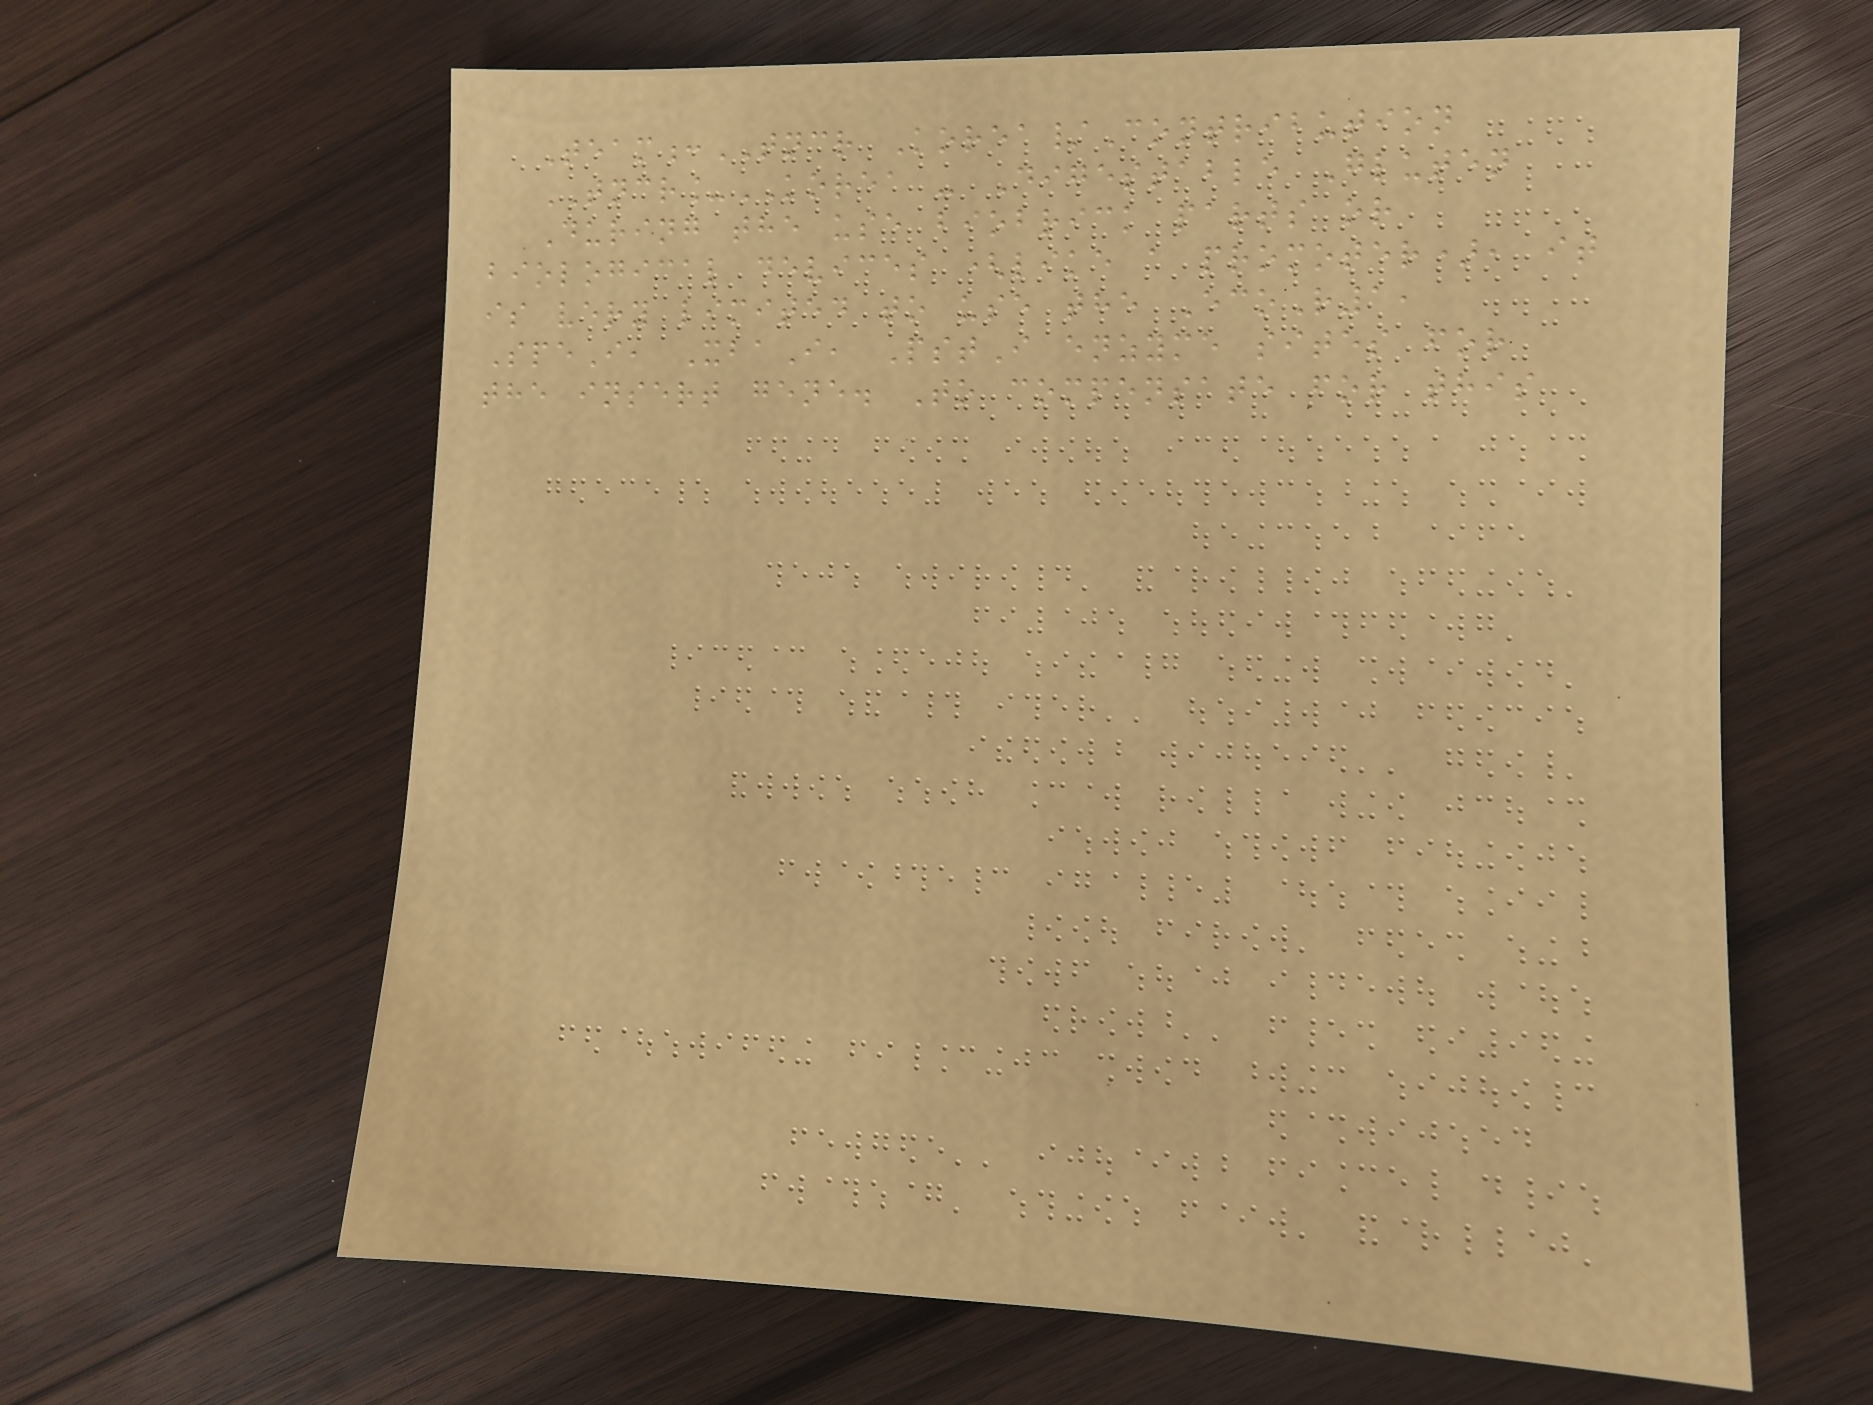Team:TNCR Korea/Contribution
TNCR_KOREA - Digestable Gluten
During the use biobrick parts or
biological devices (like a promoter), it
is very limited to use the EcoR1,
SpeI, XbaI, PstI enzyme sites for
the insert gene. To compensate for this
